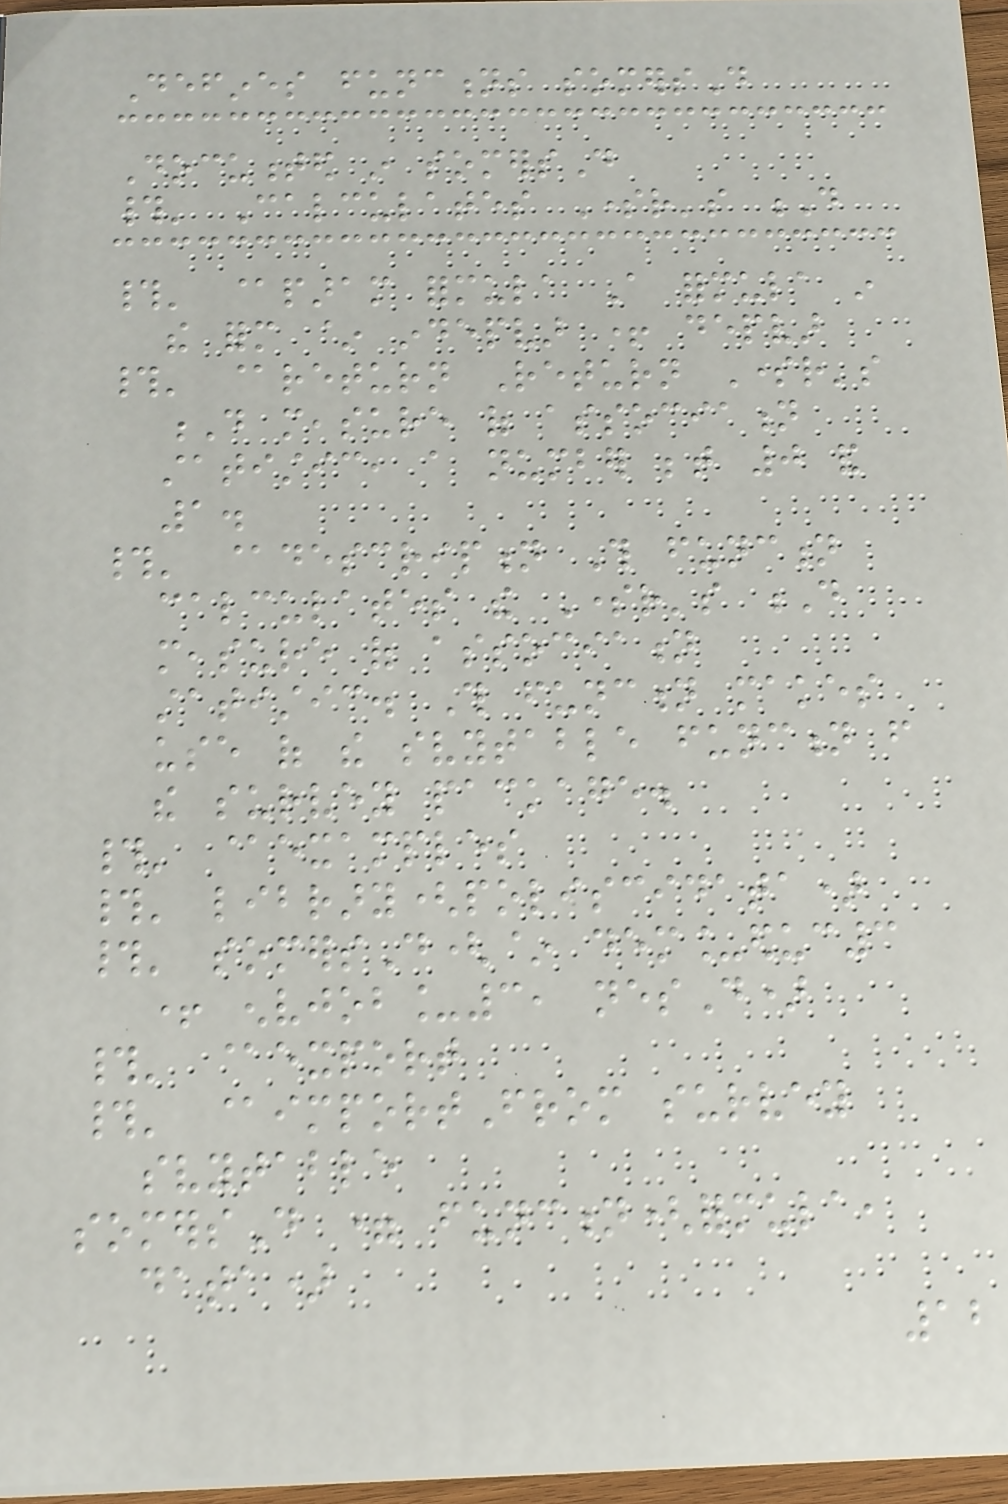Defines functions somersD
Documented in somersD
#' Calculates Somer's D
#' @param formula A formula in
the form ~ indepvar + depvar
#' @return Return Somer's
D measure of association
statistic, a number between 0 and
1.
#' @description This function
calculates the Somer's D
measure of association
statistic. This function makes
use of the svytable function from
the survey package.
#' @examples
#' library(poliscidata)
#' somersD(~ dem_educ3
+ envjob_3, nesD)
#' @export
#' @importFrom survey
svytable
somersD = function(formula,
data)
12
